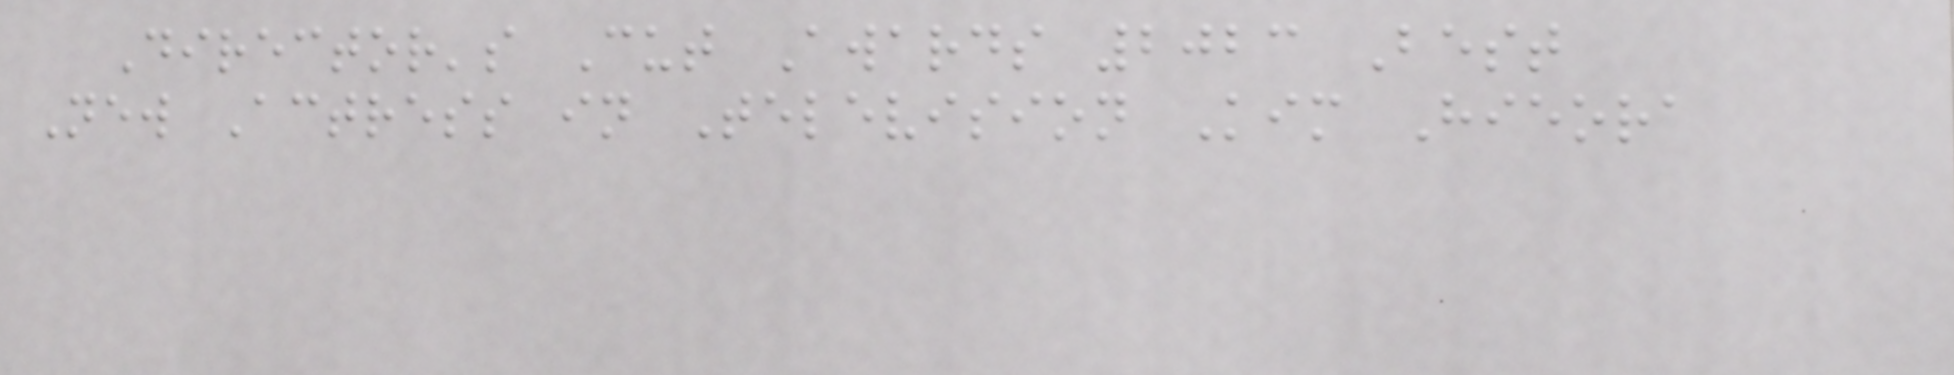Director's Cut Awards 2023 Best
New Actress in Television Kim Hieora
